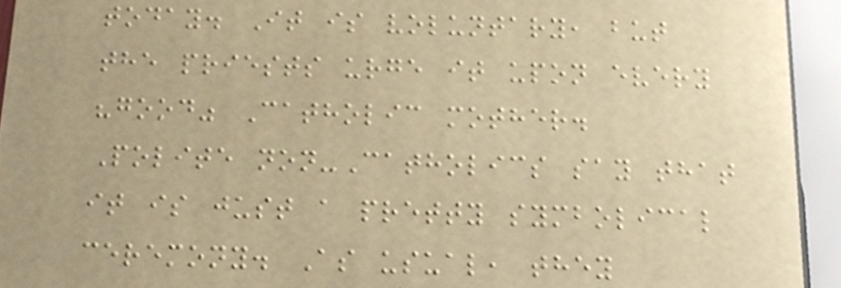today. It is voluntary, but
the priests urge it upon every
"good" Catholic mother.
Polite non-Catholics say that
it is just a pretty symbolical
ceremony. As usual, they
